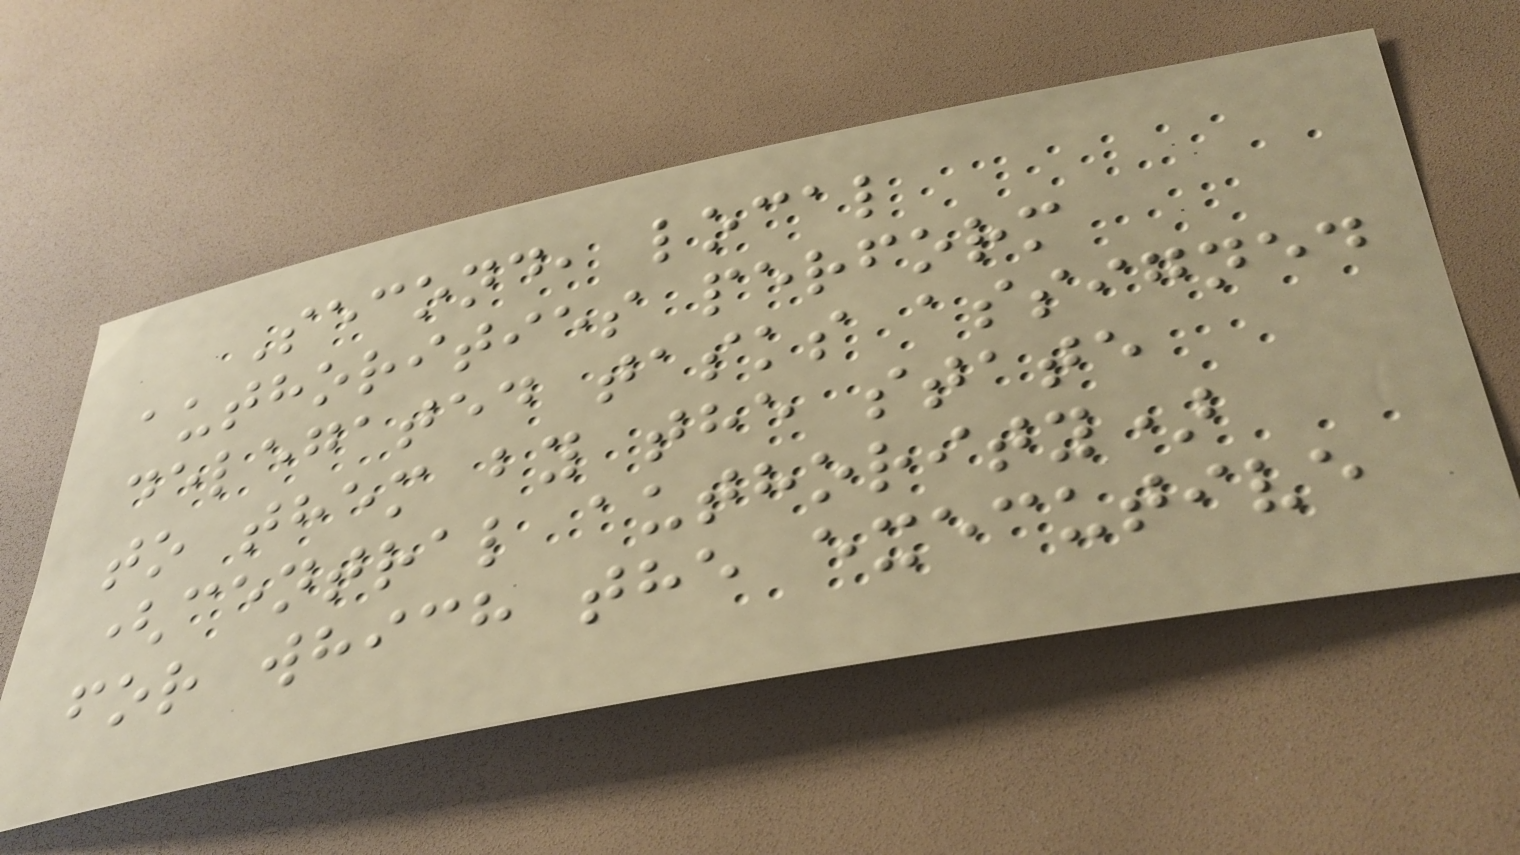Second, local
authorities perform
delegated tasks assigned
to them by the state
(central authority)
for which the executive
